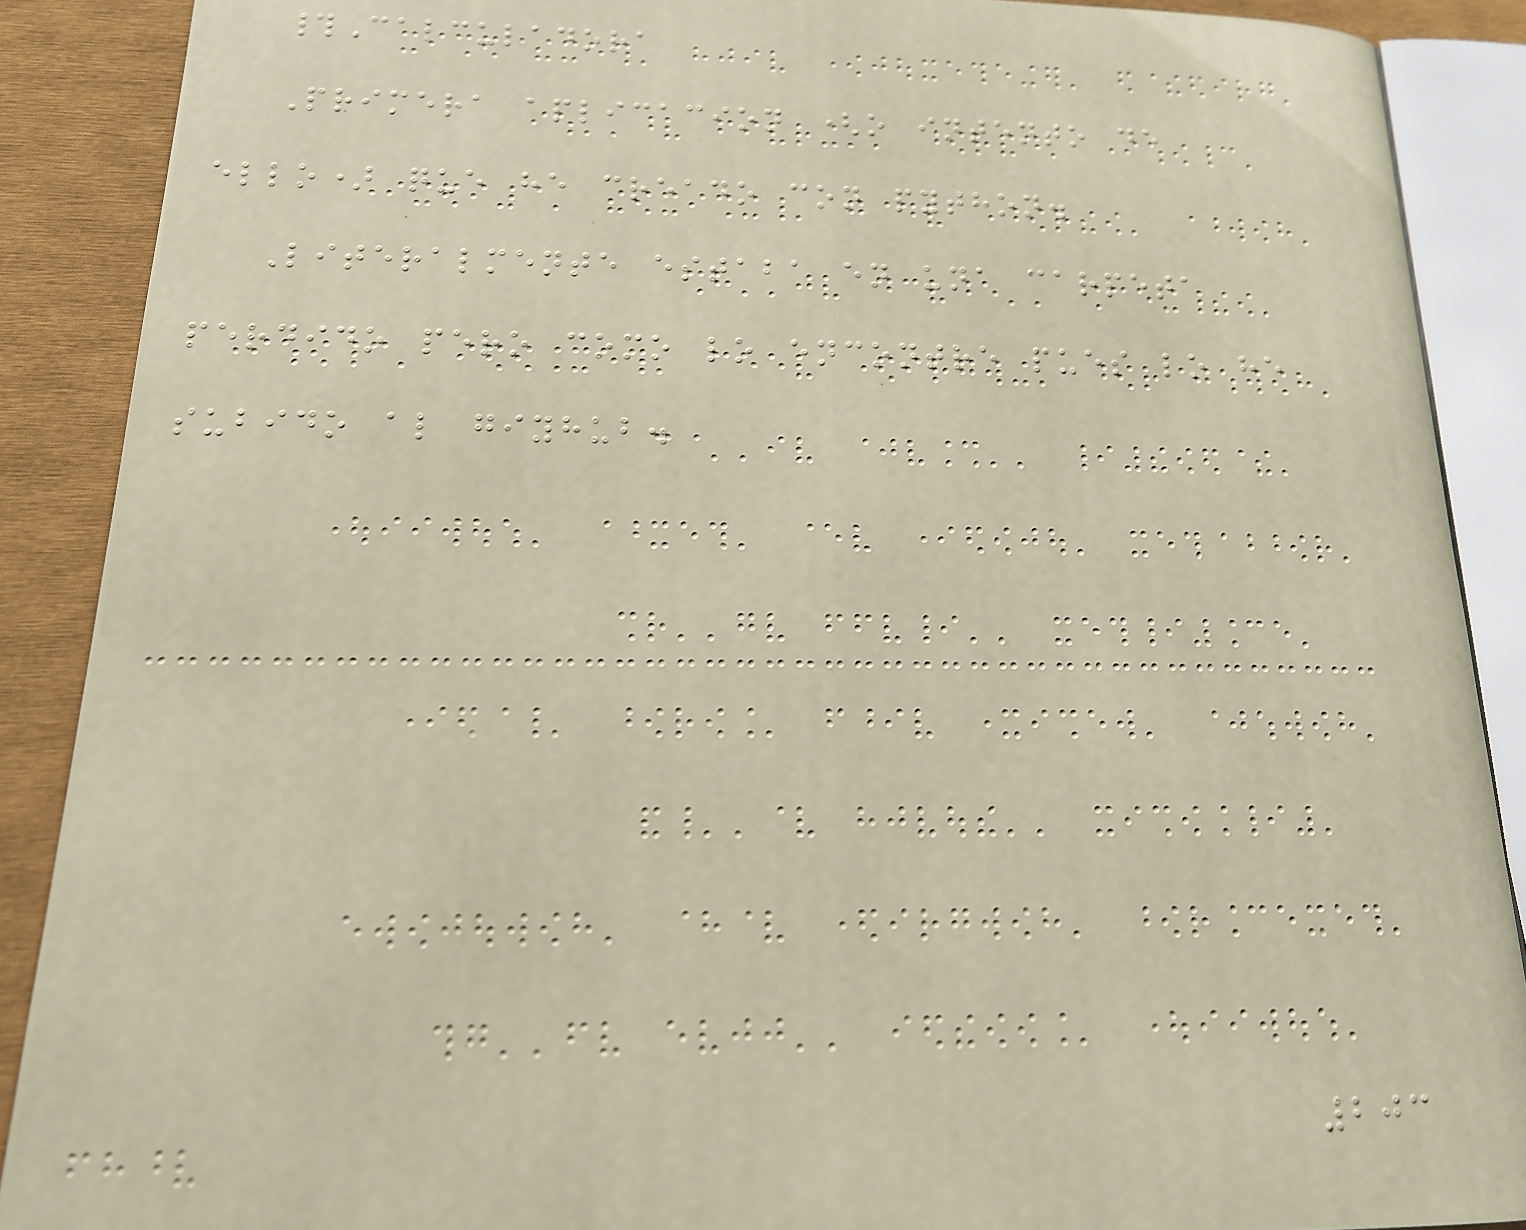#Calculadora
Primera aplicacion (o intento de
ello) que he creado con python.
Literalmente estaba en una carpeta
perdido pero como lo encontre pues lo he
subido al giyhub.
203
